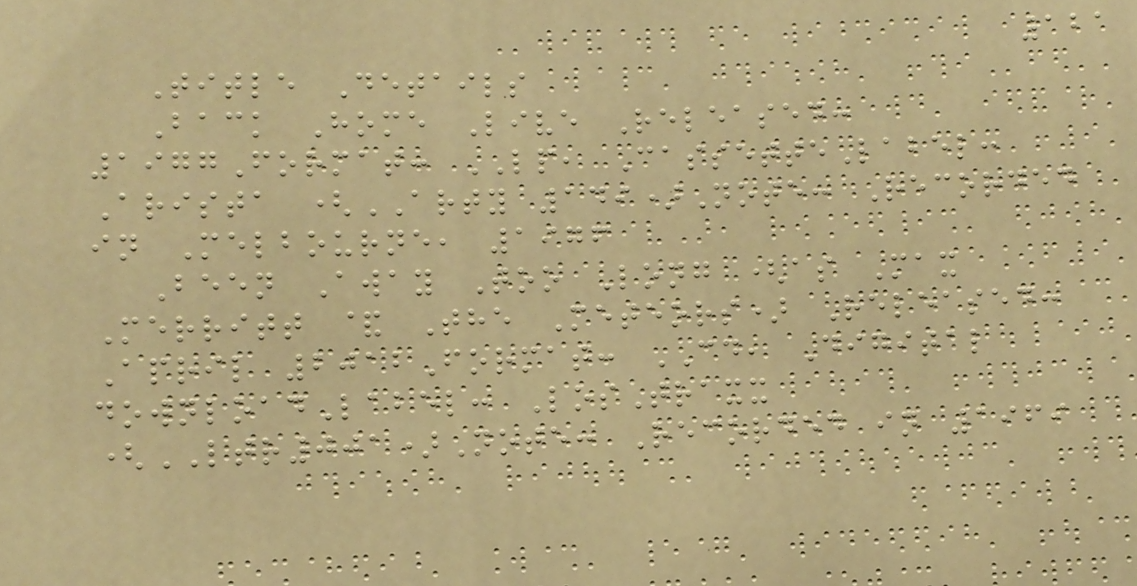121
Title Details
Back Home Live Released:
1977Format: LP, CassetteLabel:
Arista (ARTY 149)Note: Recorded
in Melbourne, 1976
Been Away Too Long (as Max
Merritt & The Meteors) Released:
April 2012Format: CD, Digital
downloadLabel: LosTraxx
(LTR001)Note: Recorded in 1969
